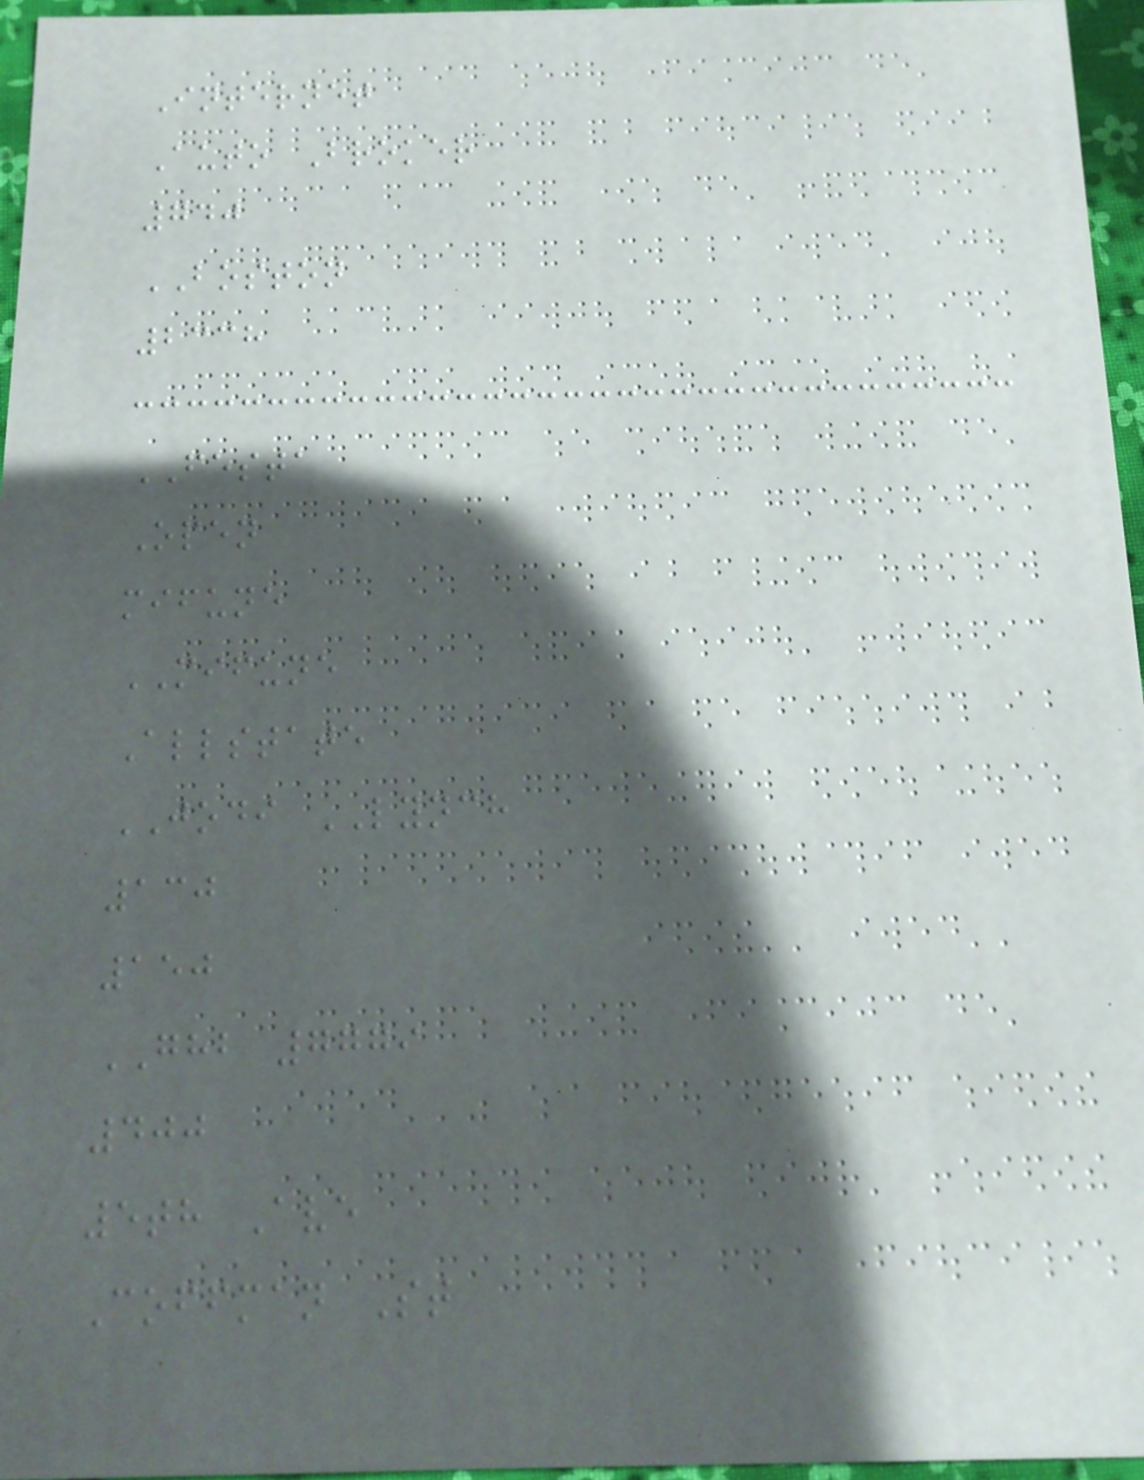Internet
Auto Broker
740
BOSTON
2338
FESTA
Open
mifune
MIFUNE
Allstate
JODI LYNCH
130
150
GHB 7779
400
5th Ave
Coffman St
